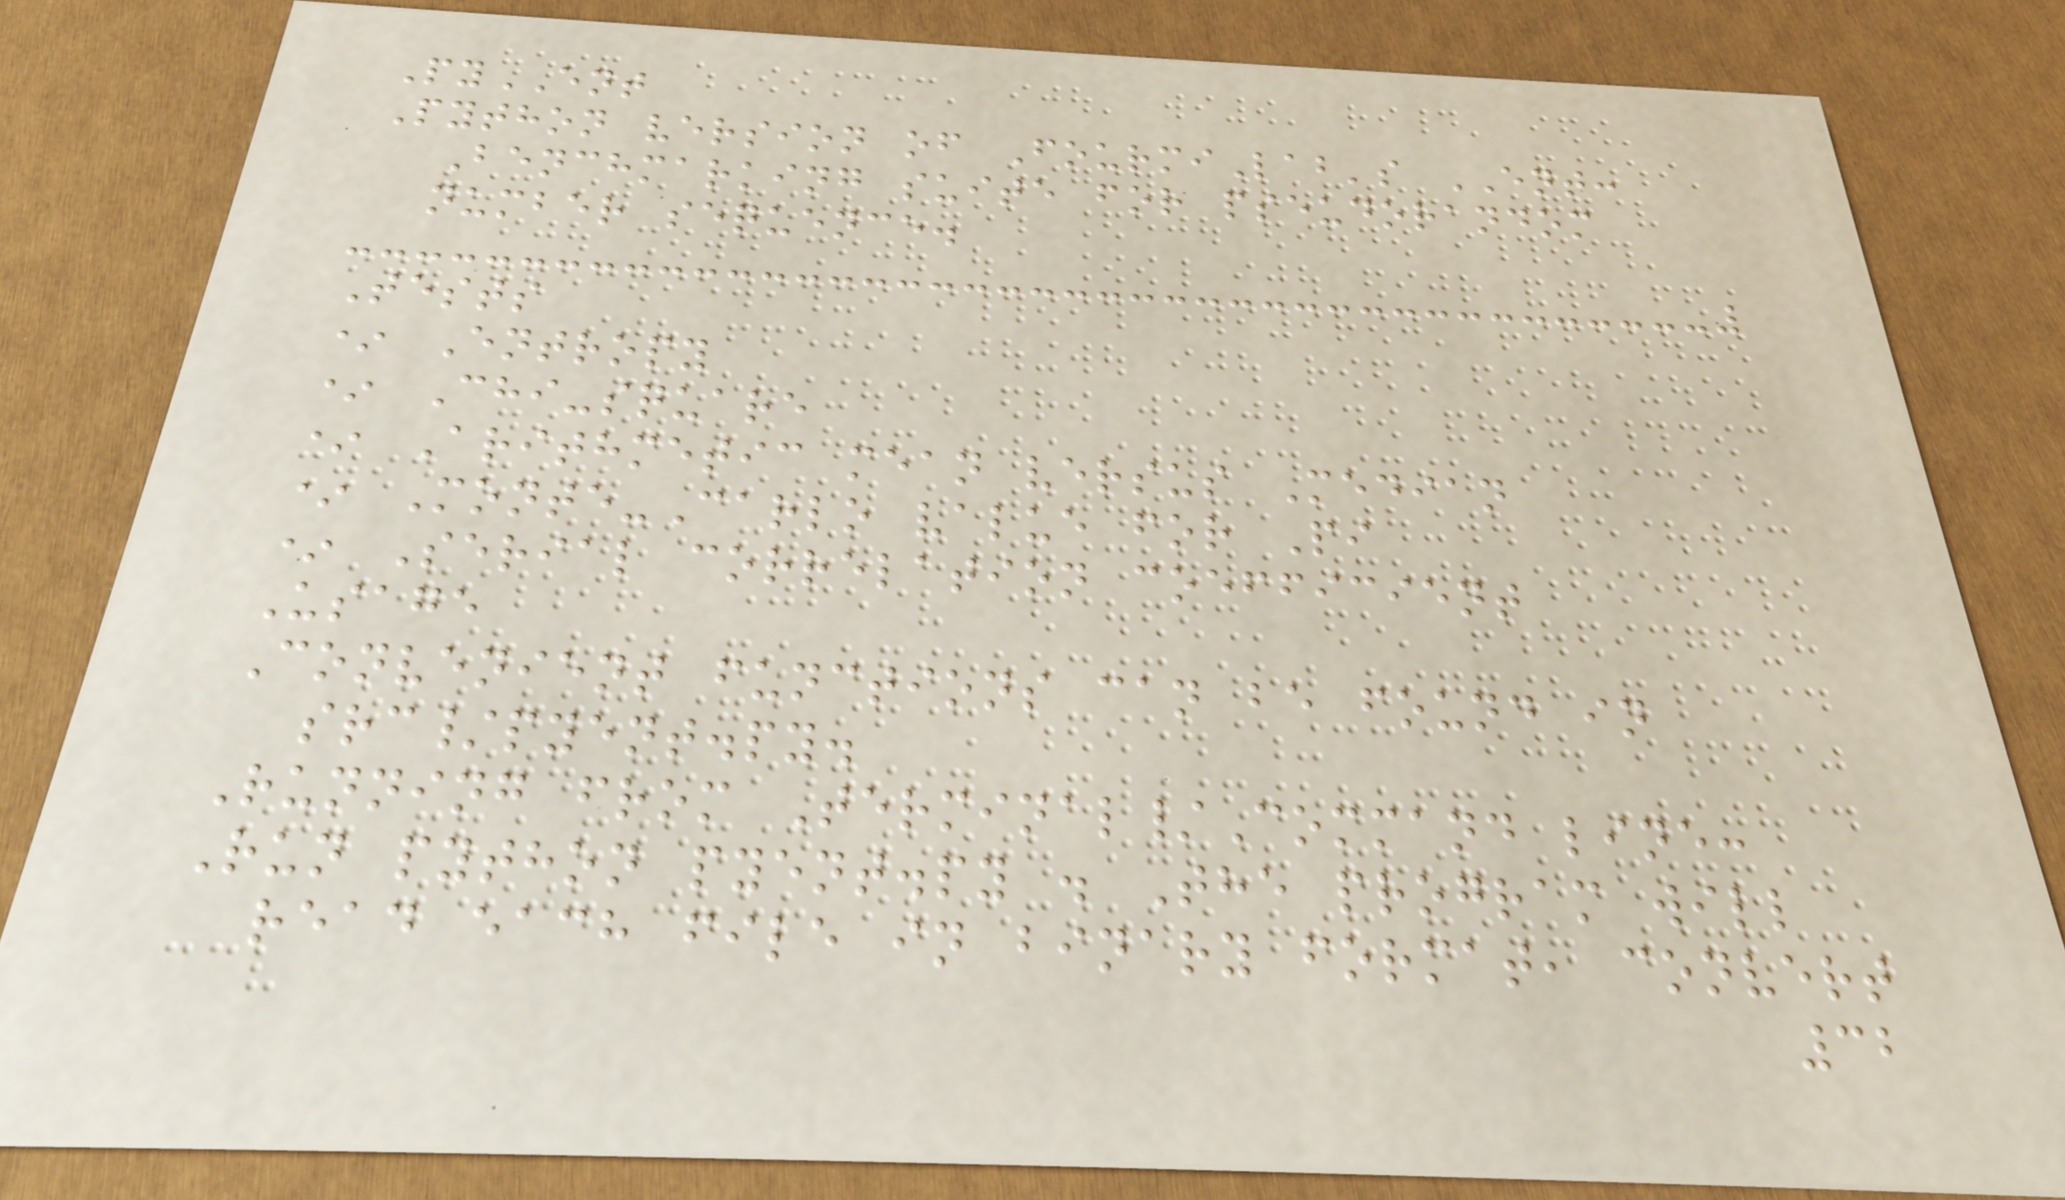PyENT
Python version of FourmiLab's ENT:
Benchmarking suite for pseudorandom
number sequence.
Tests
* Entropy
* Chi-square
* Arithmetic mean versus Median
* Monte-Carlo value for Pi
* Serial correlation coefficient
Usage
Convenient functions can be found in
src/pyent.py.
Running from Terminal/Command line:
Run python pyent.py . The program will
read each file in binary format, convert
32
